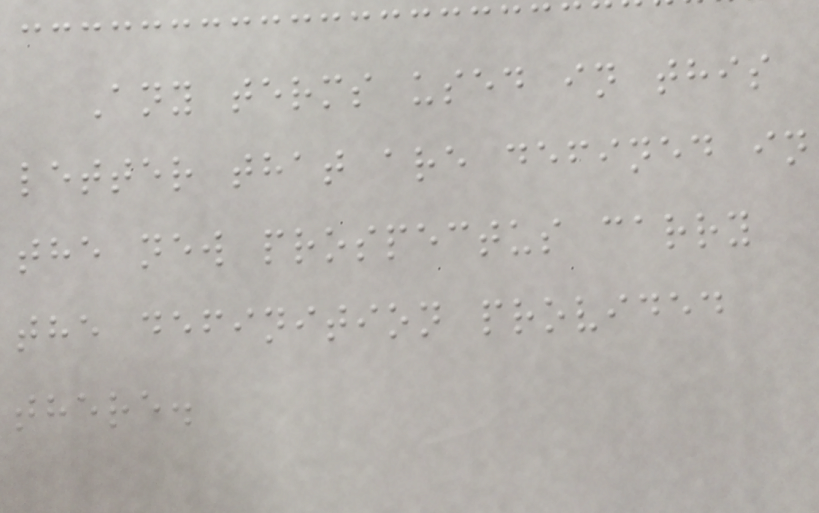Any terms used in this
letter that are defined in
the new prospectus carry
the definition provided
there.
